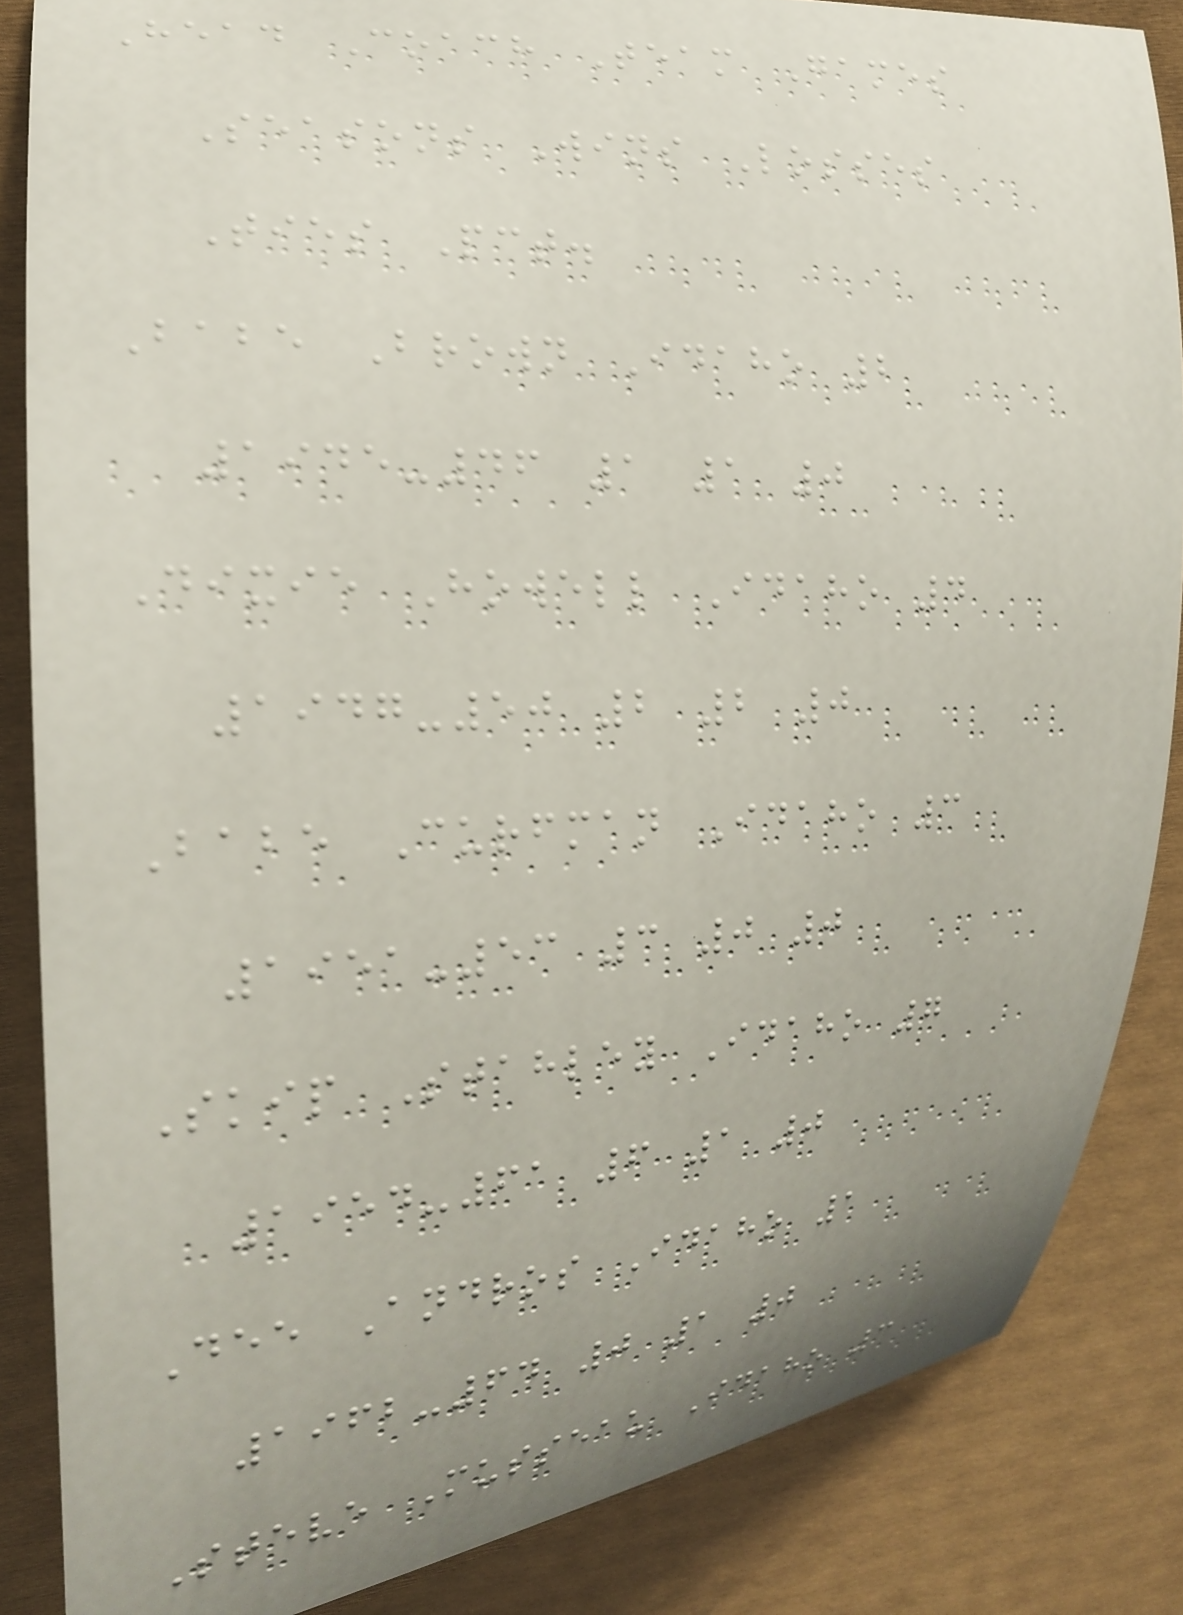Head Coach Team Games
Seasons Wins Losses
Ties Pct.
Babe Brown Idaho 2
1945-46 1 1 0
Dixie Howell Idaho 4
1947-50 2 2 0
Babe Curfman Idaho 3
1951-53 3 0 0
Skip Stahley Idaho 7
1954-61 6 1 0
Dee Andros Idaho 1
1962-64 0 1 0
Steve Musseau Idaho 3
